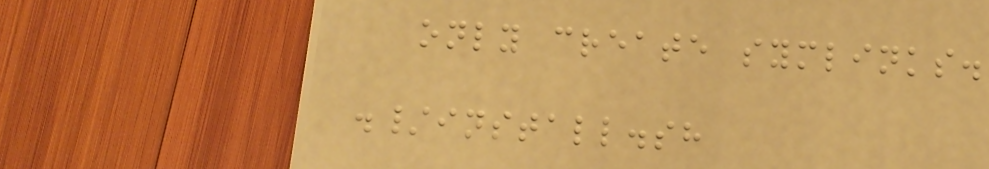only create symlinks.
./install.sh
